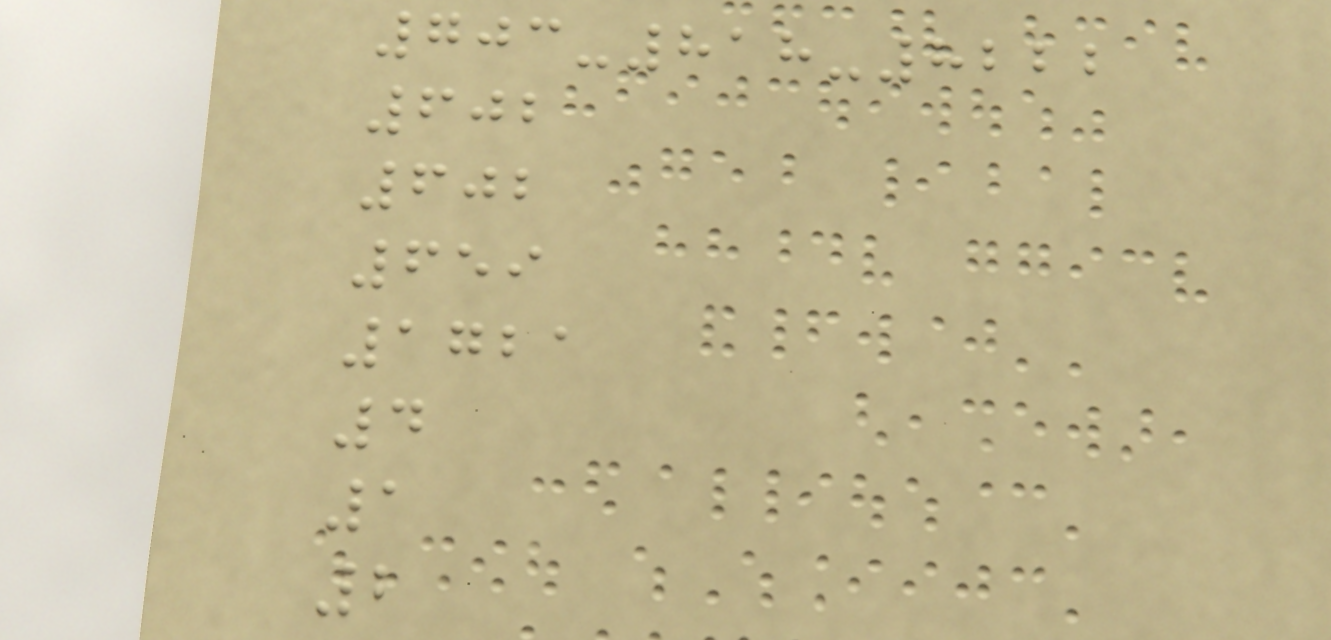703-818-8222
602
602
659
1721
4
1
2
